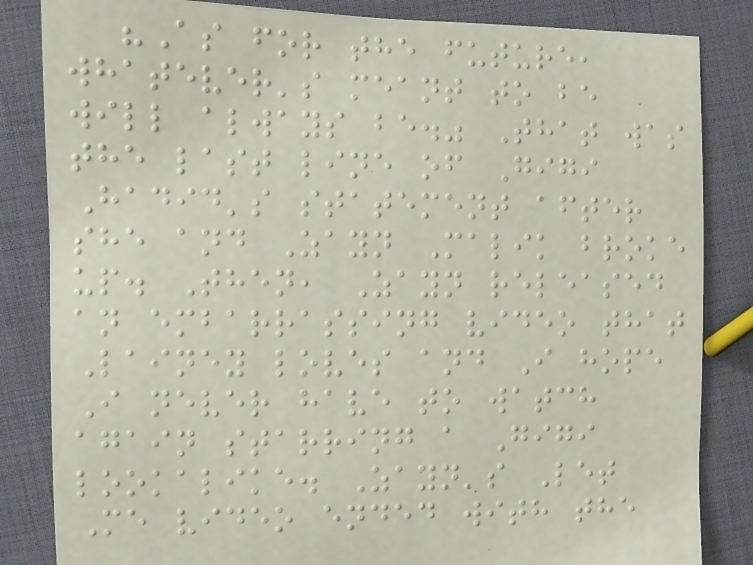"As for the future,
whatever's meant to be
will always be." That was
the last line of Gigi
Hadid's statement after
she and Zayn Malik broke
up. Then, Zayn released
an embarrassing video that
Lainey loves and I hope
I never have to watch
again starring a Gigi
lookalike. Zayn's Let
Me video ended with the
